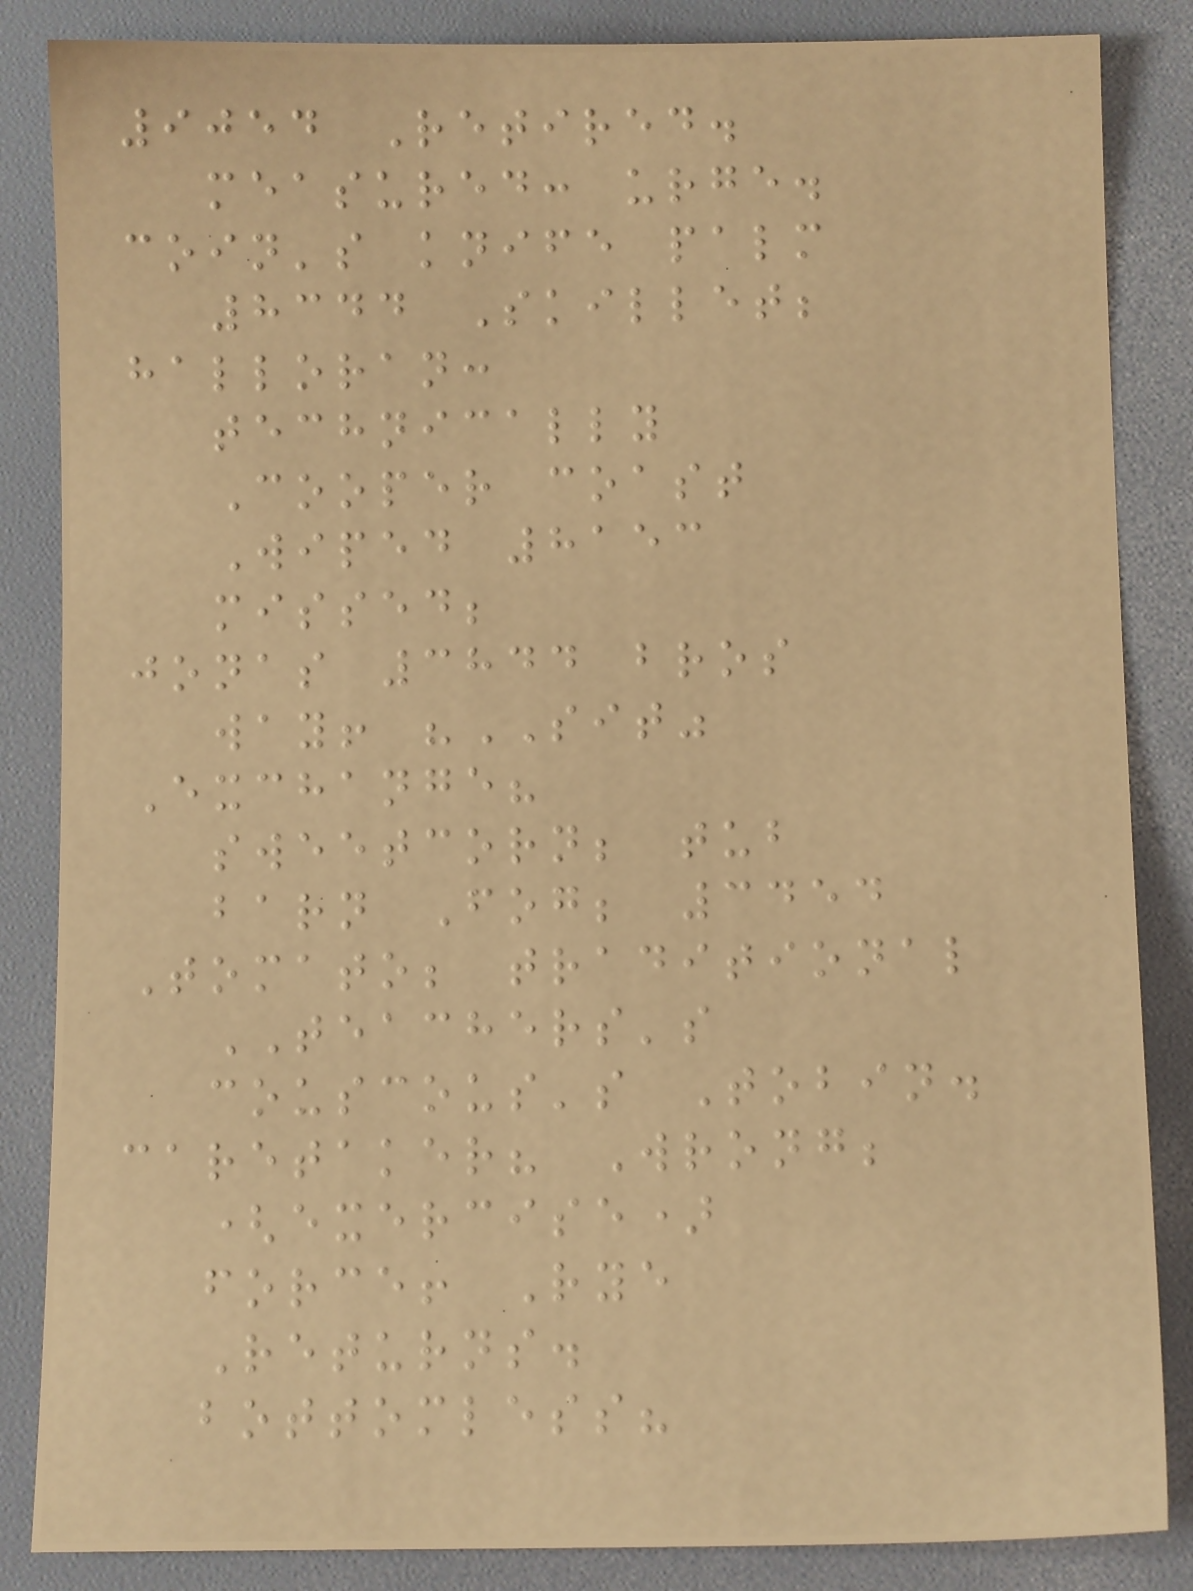9054 Retired.
measured: urge.
coin's knife palm
8344 Skillet;
halloran:
technically
Cooper coast
Wiped 8153
missed;
jonas 3844 bros
way! "SIT"
Exchange?
sweetcorn; tub
barn Fog; 3454
Tomato; traditional
TEACHERS's
couscous's Tobin.
caretaker? Wrong;
(exercise)
force! Rye
Returns.
bottomless?
